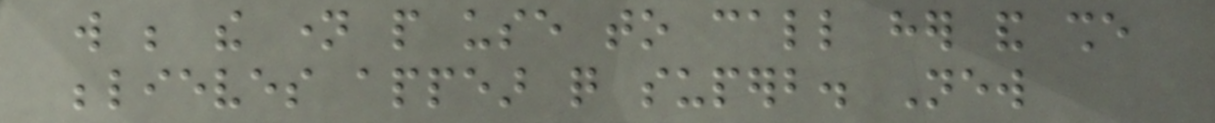will be the name people use to call her and she
believes appear quite superb. New
